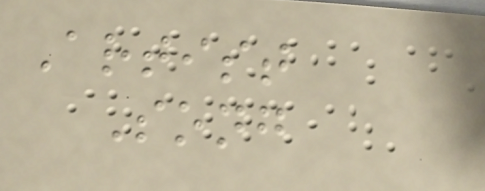Artist
Song
